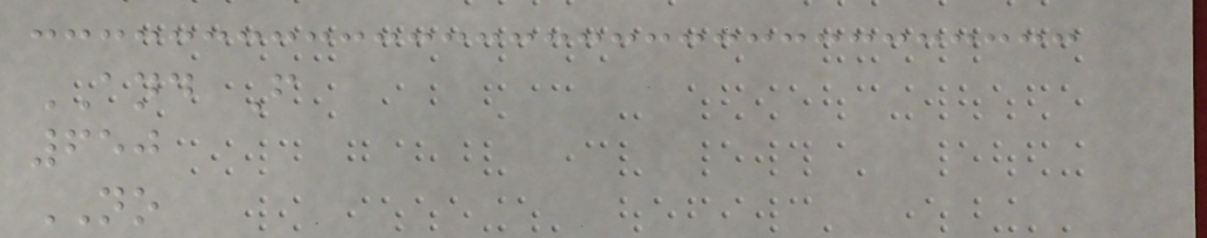AND F
650
NO
